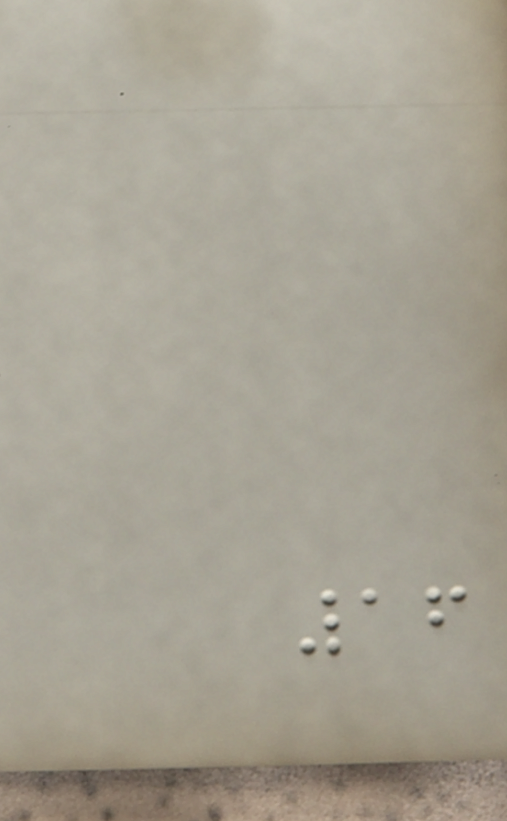16
